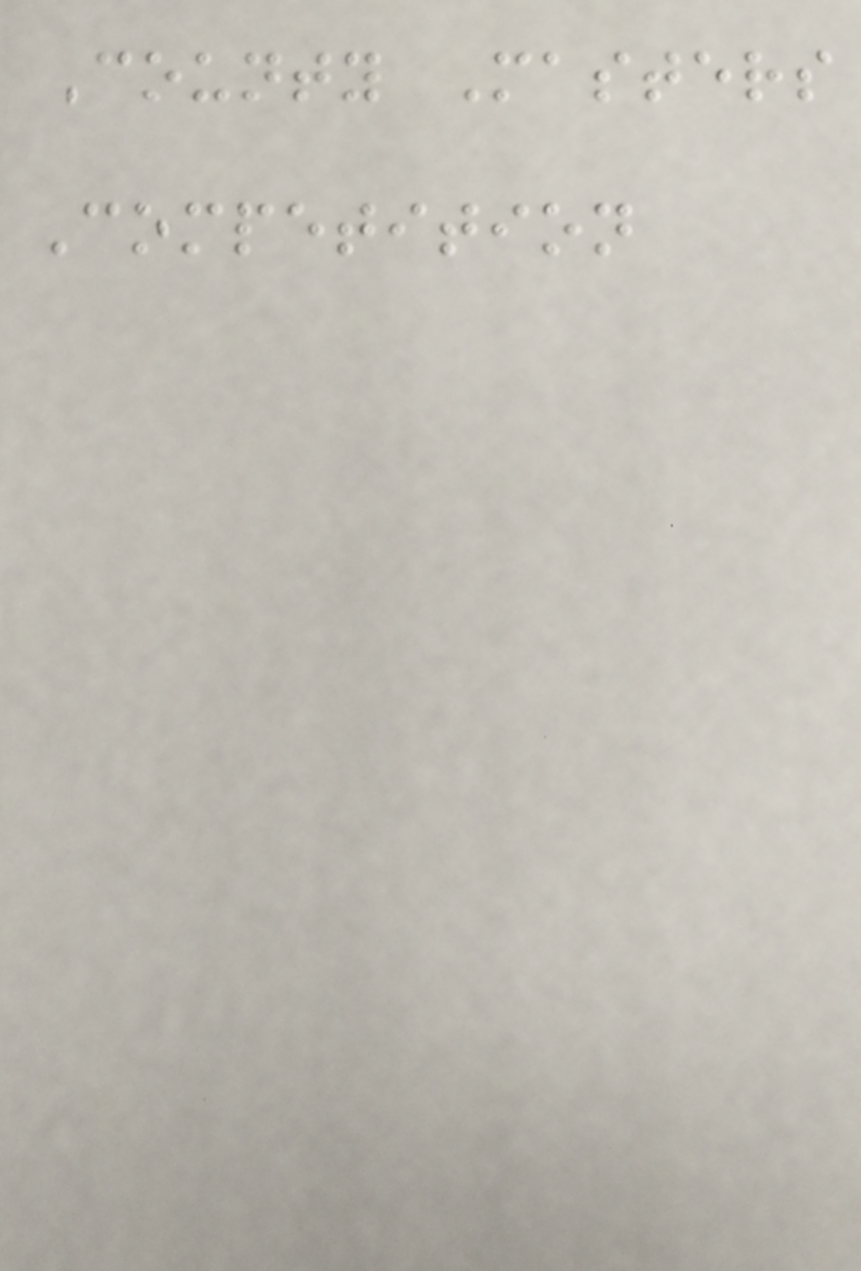County Masters
Competition
